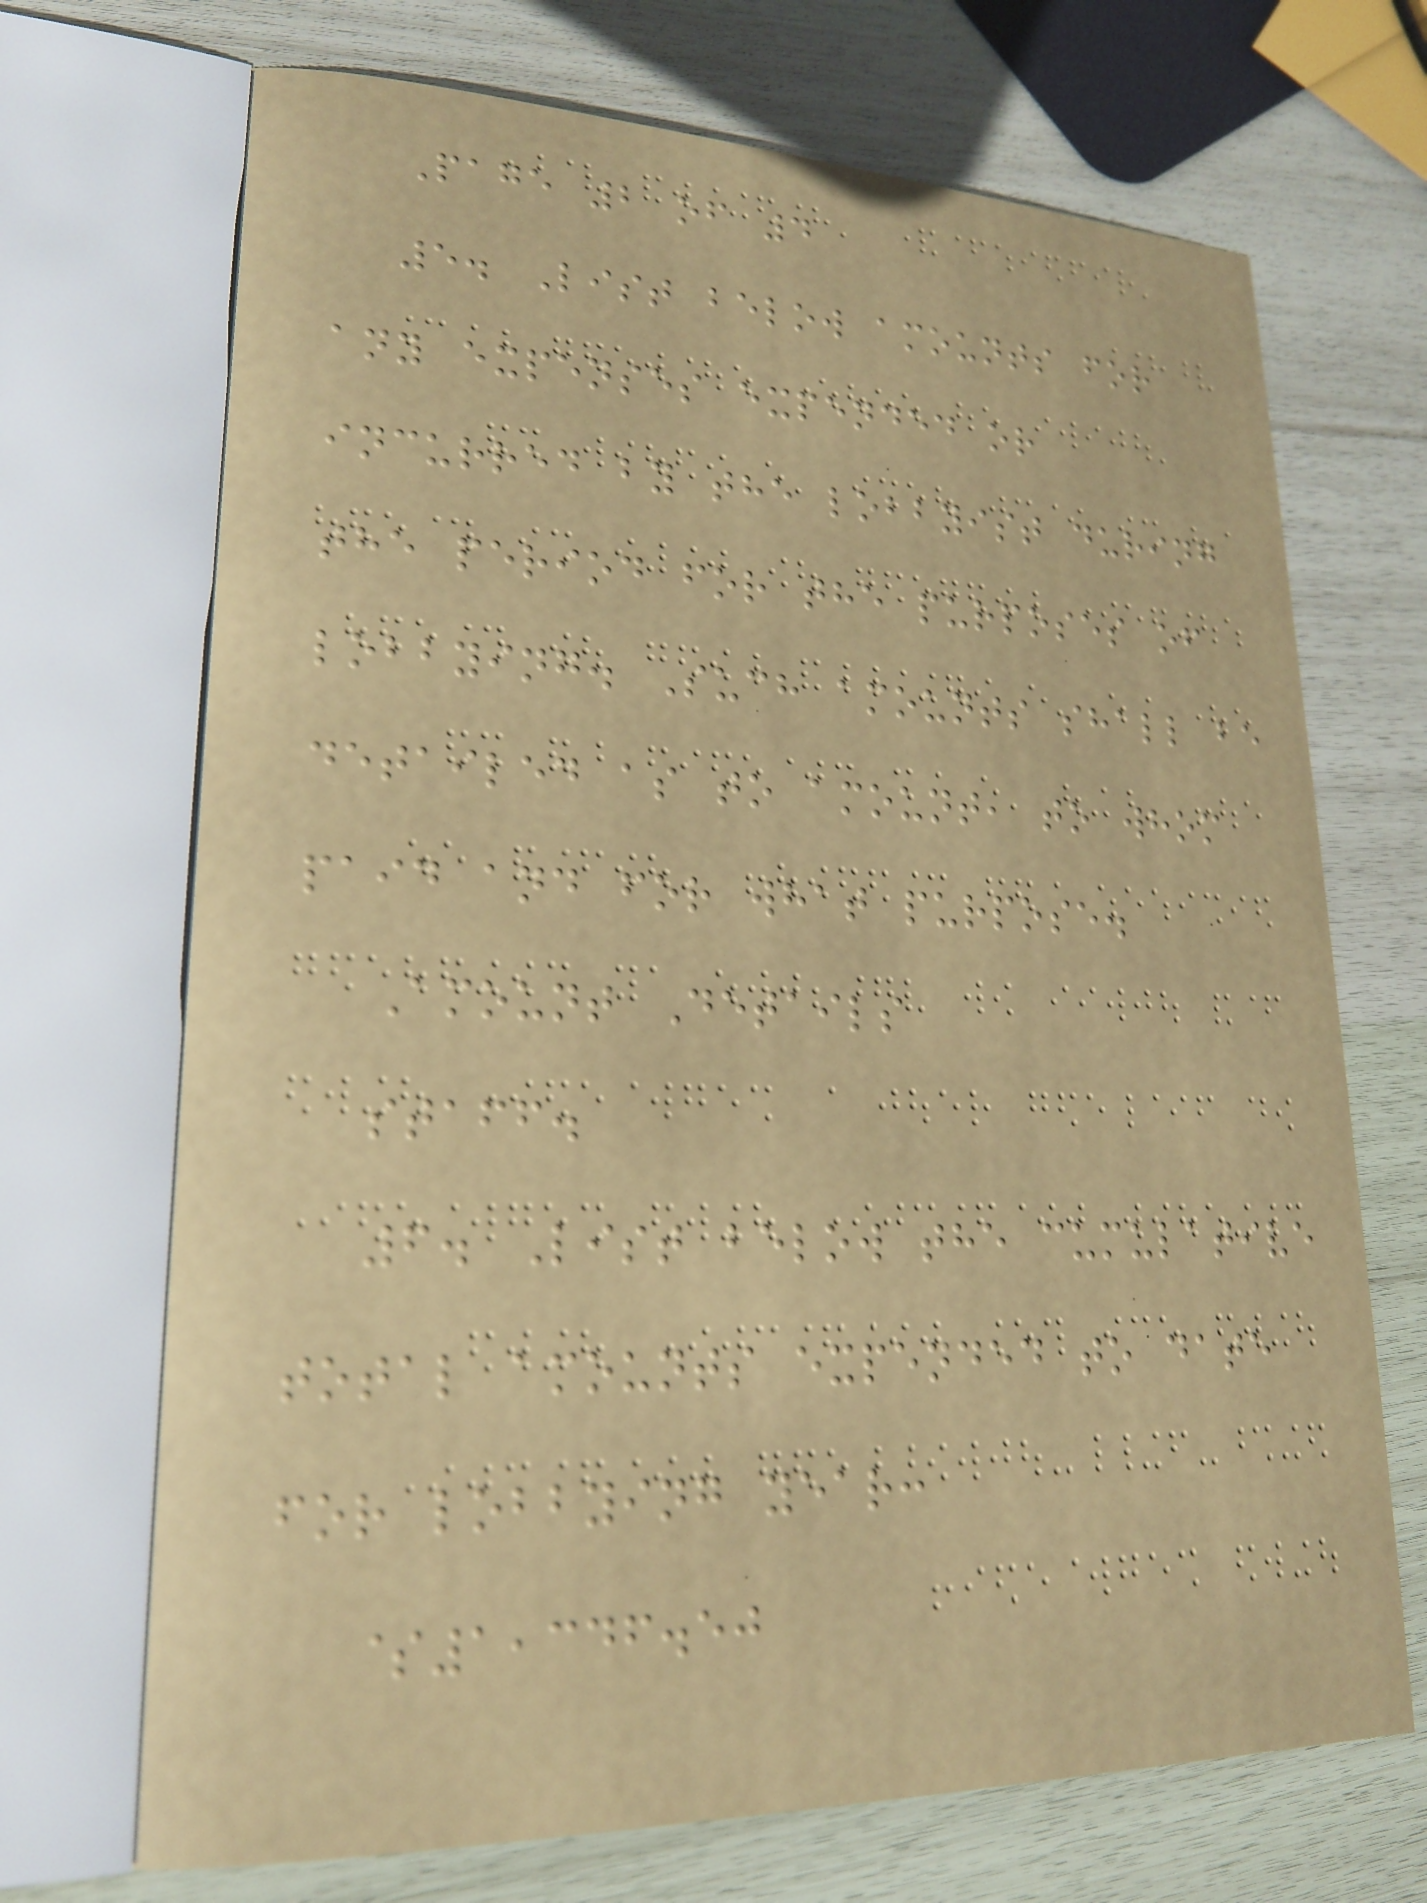Page 2 of 4
5. List below amounts for
any expenses expended or
incurred by the lobbyist during
the period for the purposes of
lobbying. Such amounts shall be
detailed as to amount, to whom
paid and for what purpose.
Amount Details
staff.
6. List below the cumulative
total amounts expended to date
for lobbying year:
$1,346.50
